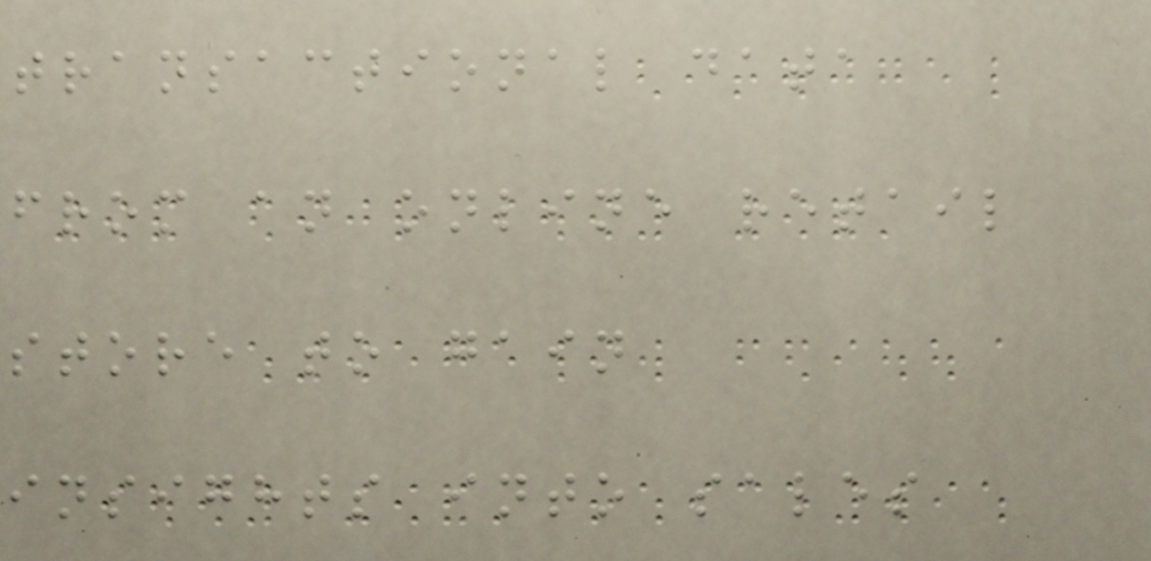transactional data
from an online retail
store to gain
insights into sales
